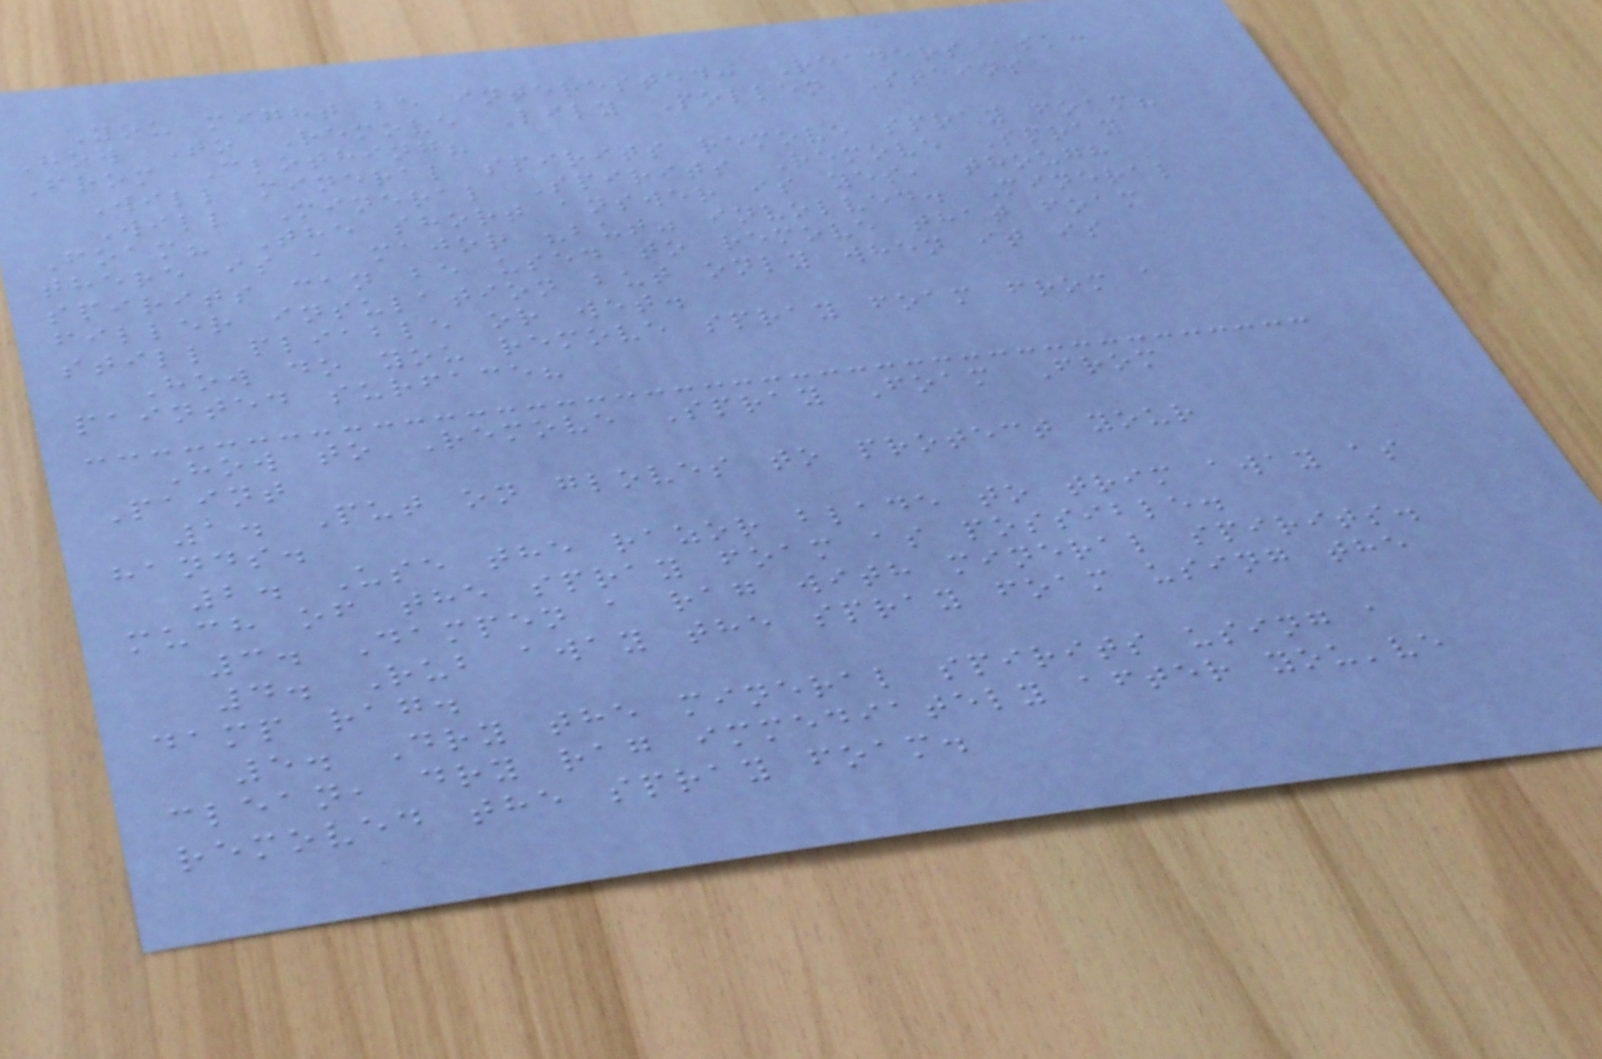You might be interested: Readers ask:
How To Remove Lily Pollen Stains
From Clothing?
Will mineral spirits remove spray foam?
Will Mineral Spirits Remove Spray
Foam? The short answer is yes, though
there is a major "but" involved. Mineral
spirits can be used to remove that foam
filler insulation but only when it is
still pliable or wet.
How do you remove spray foam from a
painted surface?
How to Remove Spray Foam From
Paint
1. Put on gloves to protect your
hands.
2. Use the razor blade to trim away as
much of the spray foam as possible.
3. Dampen a rag with mineral spirits.
4. Rub away the spray foam using the
damp rag.
5. Dry the mineral spirits using a
clean, dry rag immediately after you've
removed the spray foam.
